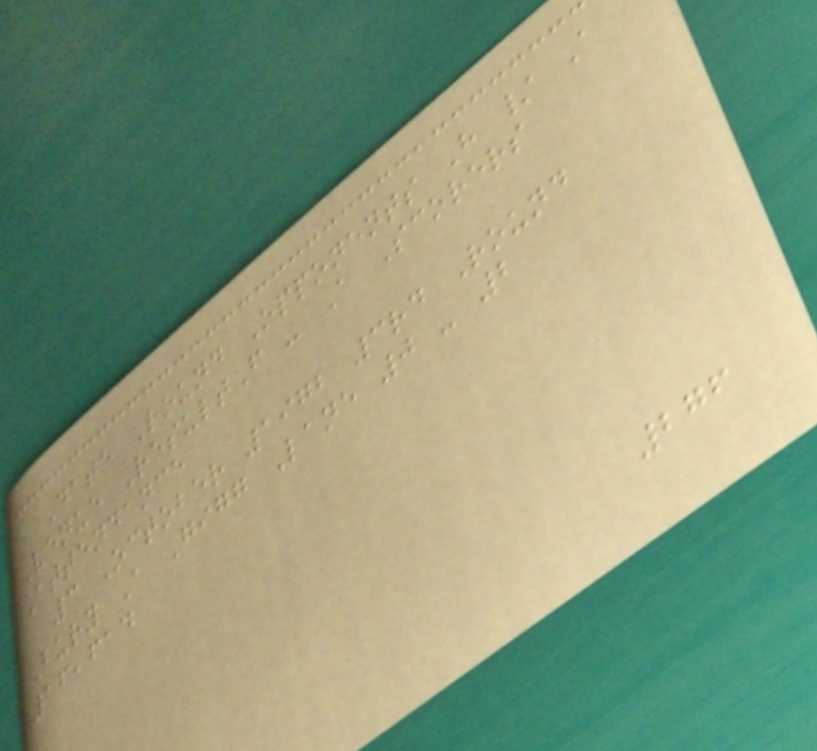Date Round Opponents H / A
Venue ResultF - A Scorers
Attendance
3 October 1972 3rd Round
Bury A Gigg Lane 0 - 2
16,614
276
